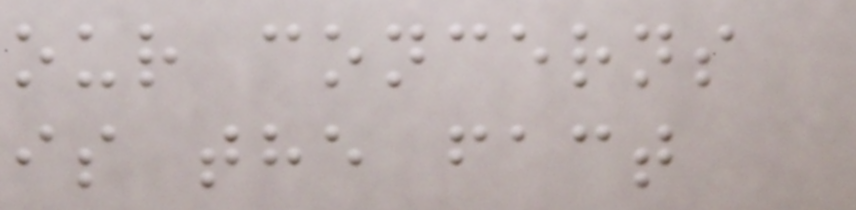our concerns
is the fact
